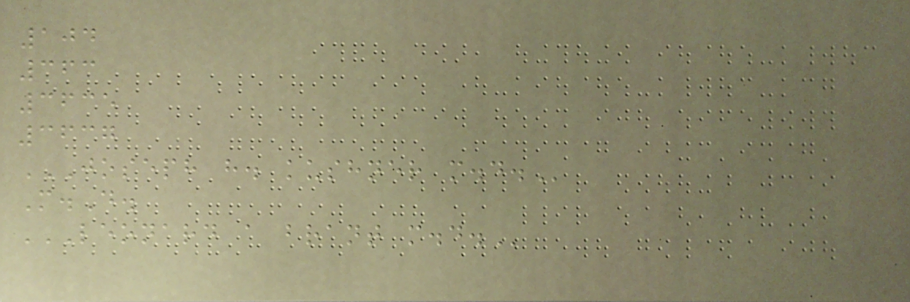104
363
3635
3637
JOSEPH H. KUSHNER M.D.
M.D.
LEONARD A BRANT M.D.
